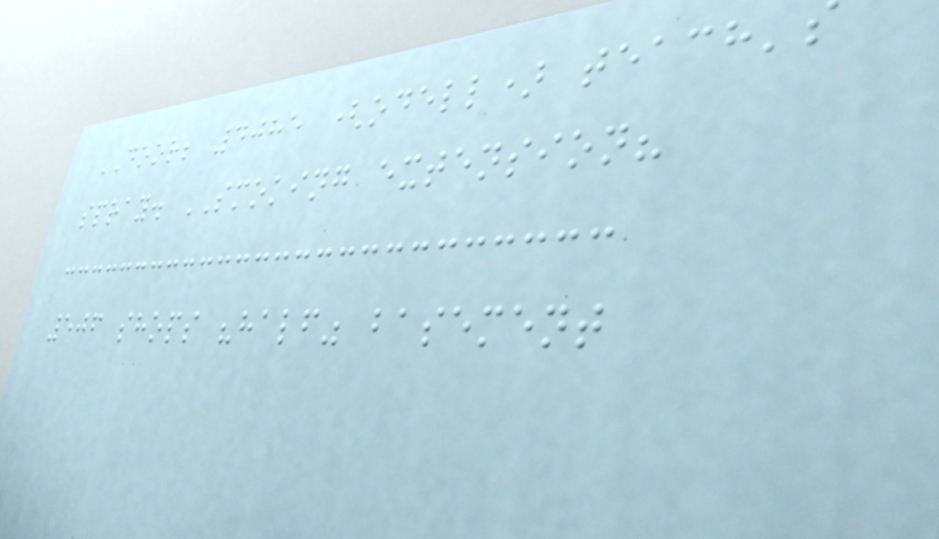DOOR; 4085 (odell) teach's
spray. SMOKING extension?
506 shops "half" basement
